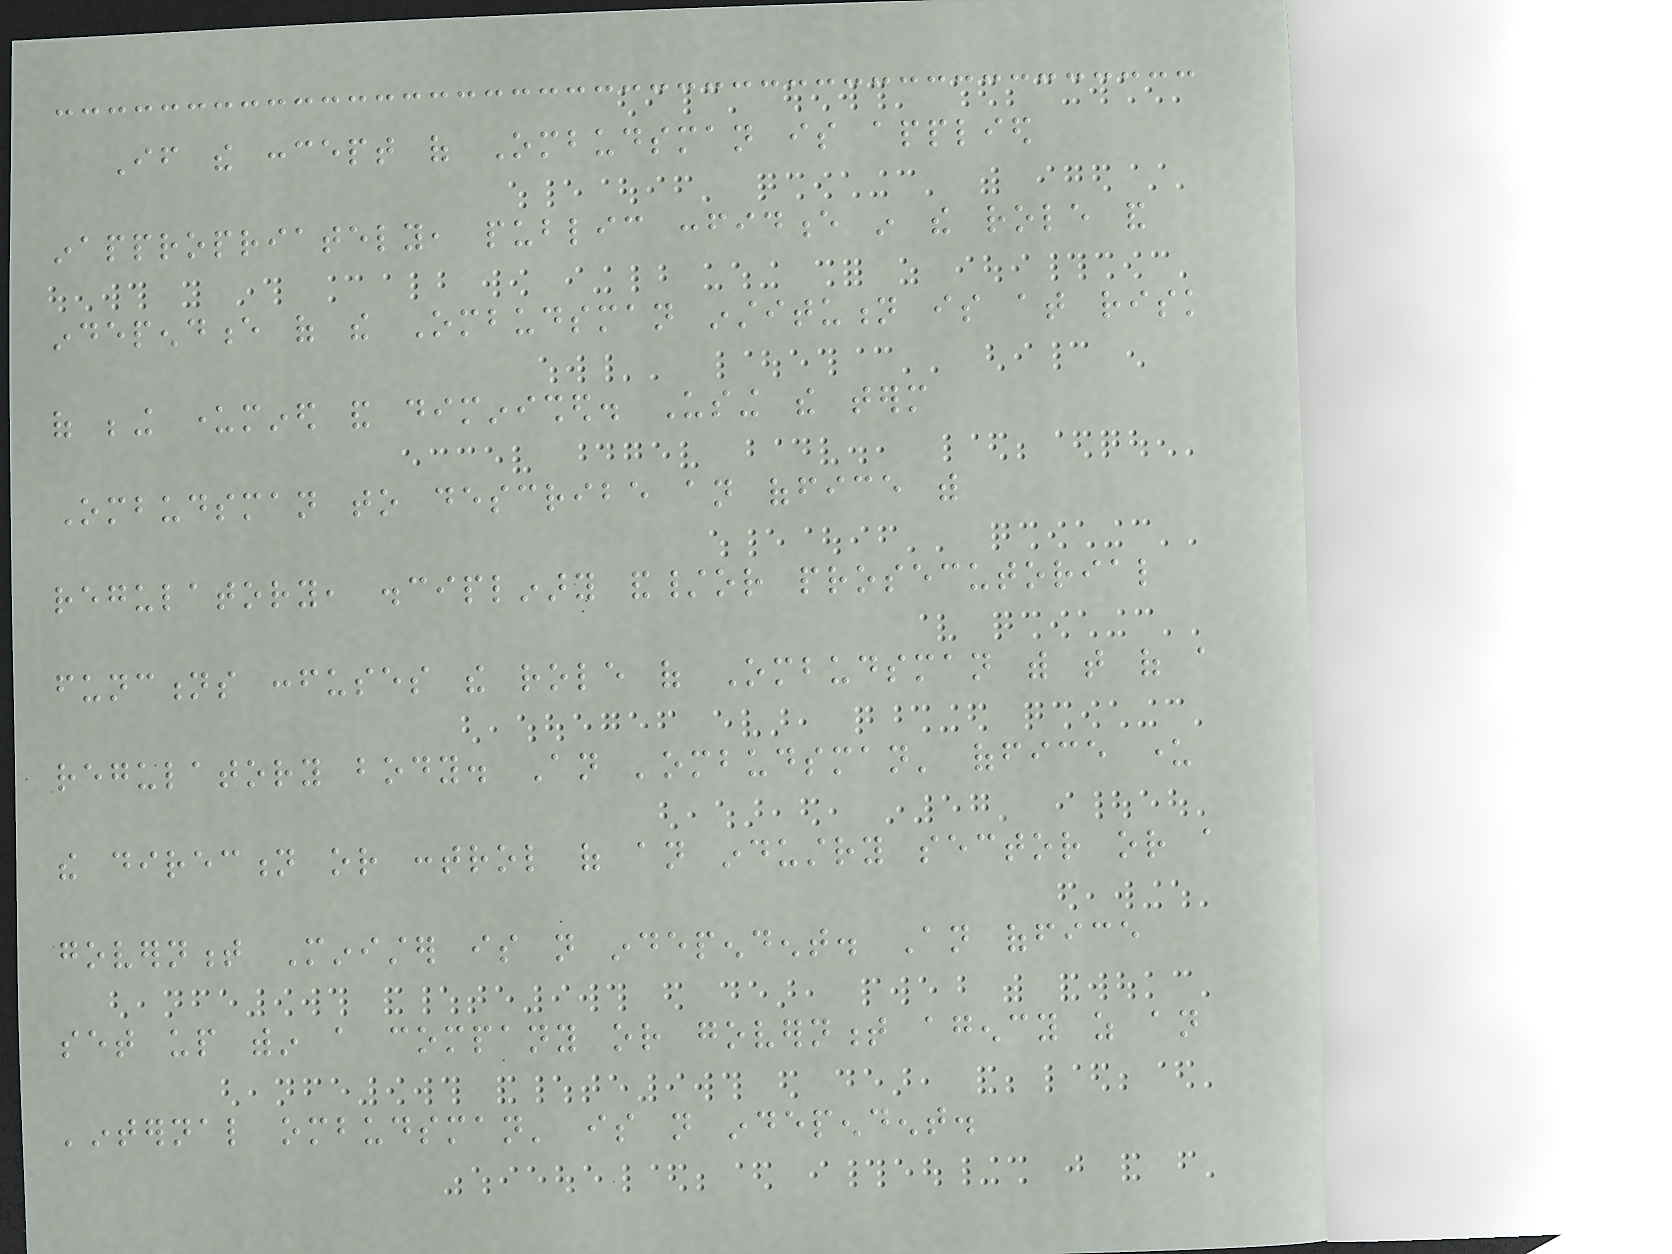If the concept of Ombudsman is applied
inappropriately, public confidence in the role and
independence of the Ombudsman institution is at risk
of being undermined and diminished. Using the term
Ombudsman to describe an office with
regulatory, disciplinary and/or prosecutorial
functions confuses the role of Ombudsman with that of a
regulatory body. An 'ombudsman' office under
the direction or control of an industry sector or a
government Minister is not independent. An office
set up within a company or government agency as an
'internal ombudsman' is not independent.
